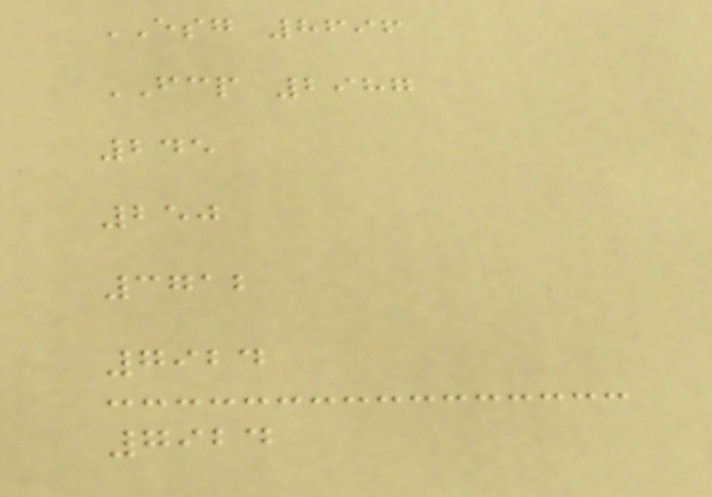ESG 8696
FCP 2987
245
250
3712
7924
7924
